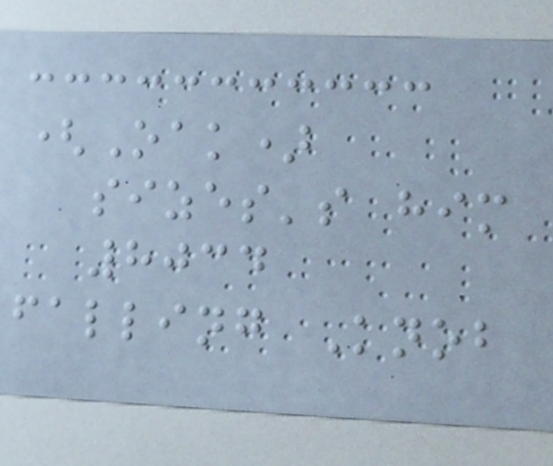(Oak)
sizes's him
8034
falling Knob
